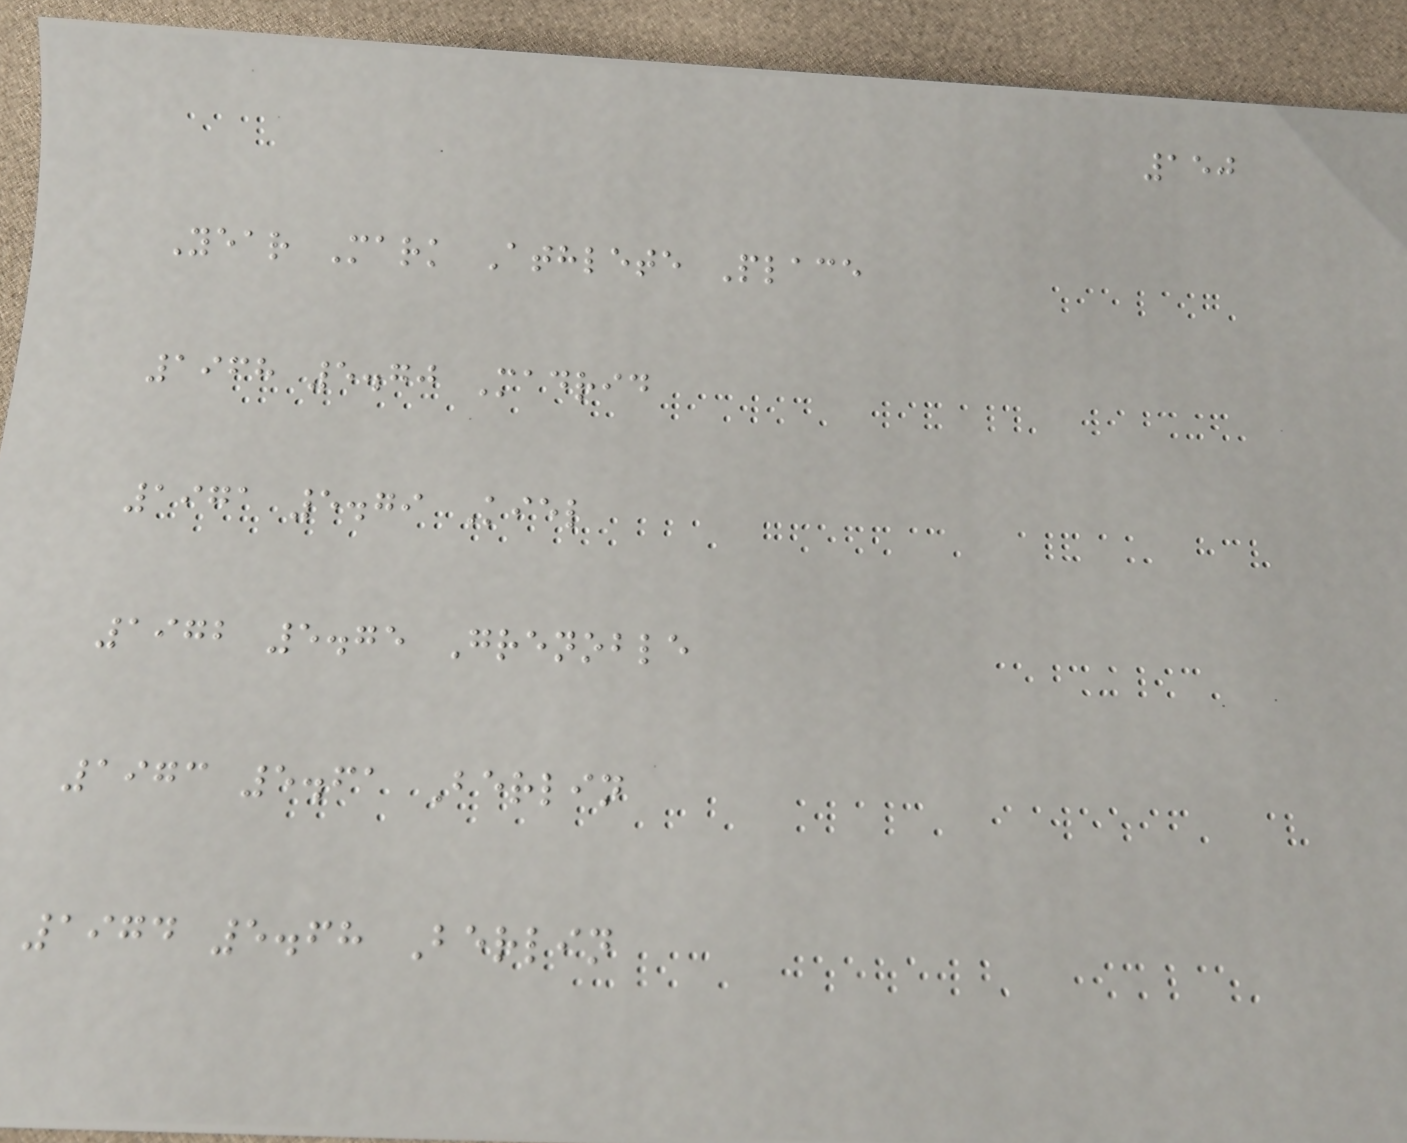150
Year Mark Athlete Place
1968 5.70 Madrid
1971 5.79 Kiel
1972 5.75 Grenoble
1973 5.61 Berlin
1974 5.68 Berlin
